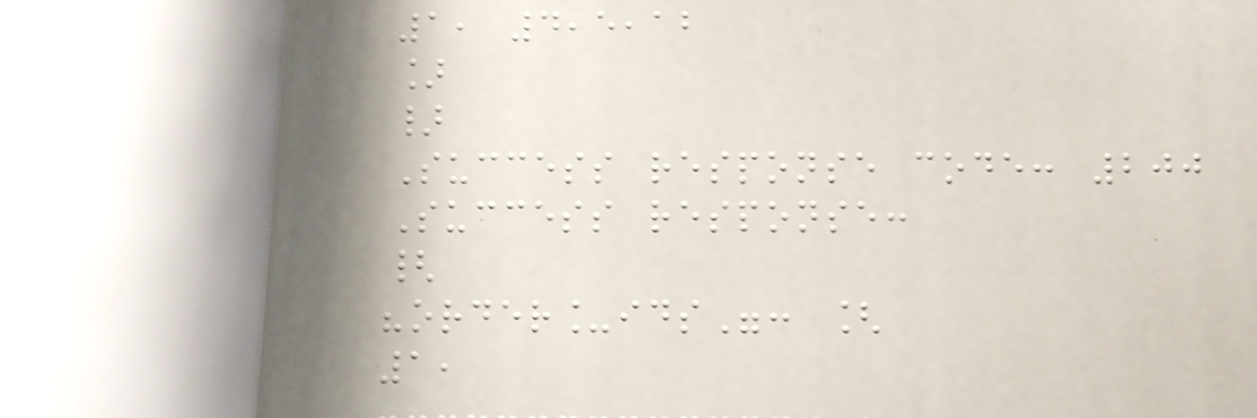1, 4,5,12
]
}
Success response code: 200
Success response:
{
"order_ids": [
1,
